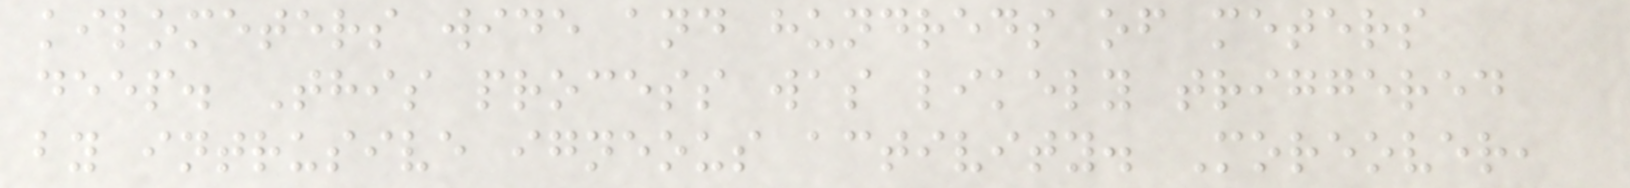kilometers wide and hundreds of meters
deep. This process was likely triggered
by intrusive igneous activity. Moreover,
